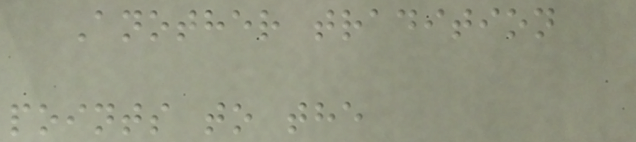Another tradition
points to the
